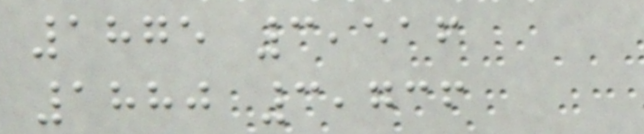1875 3,516
1880 3,736
